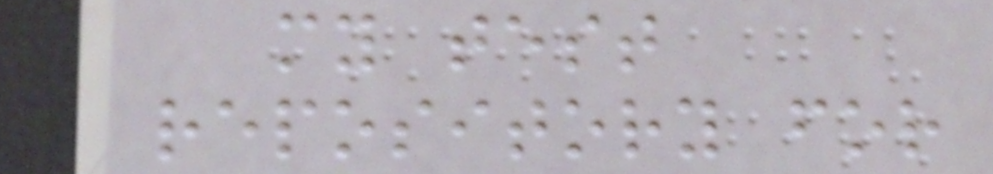my test
repository for
